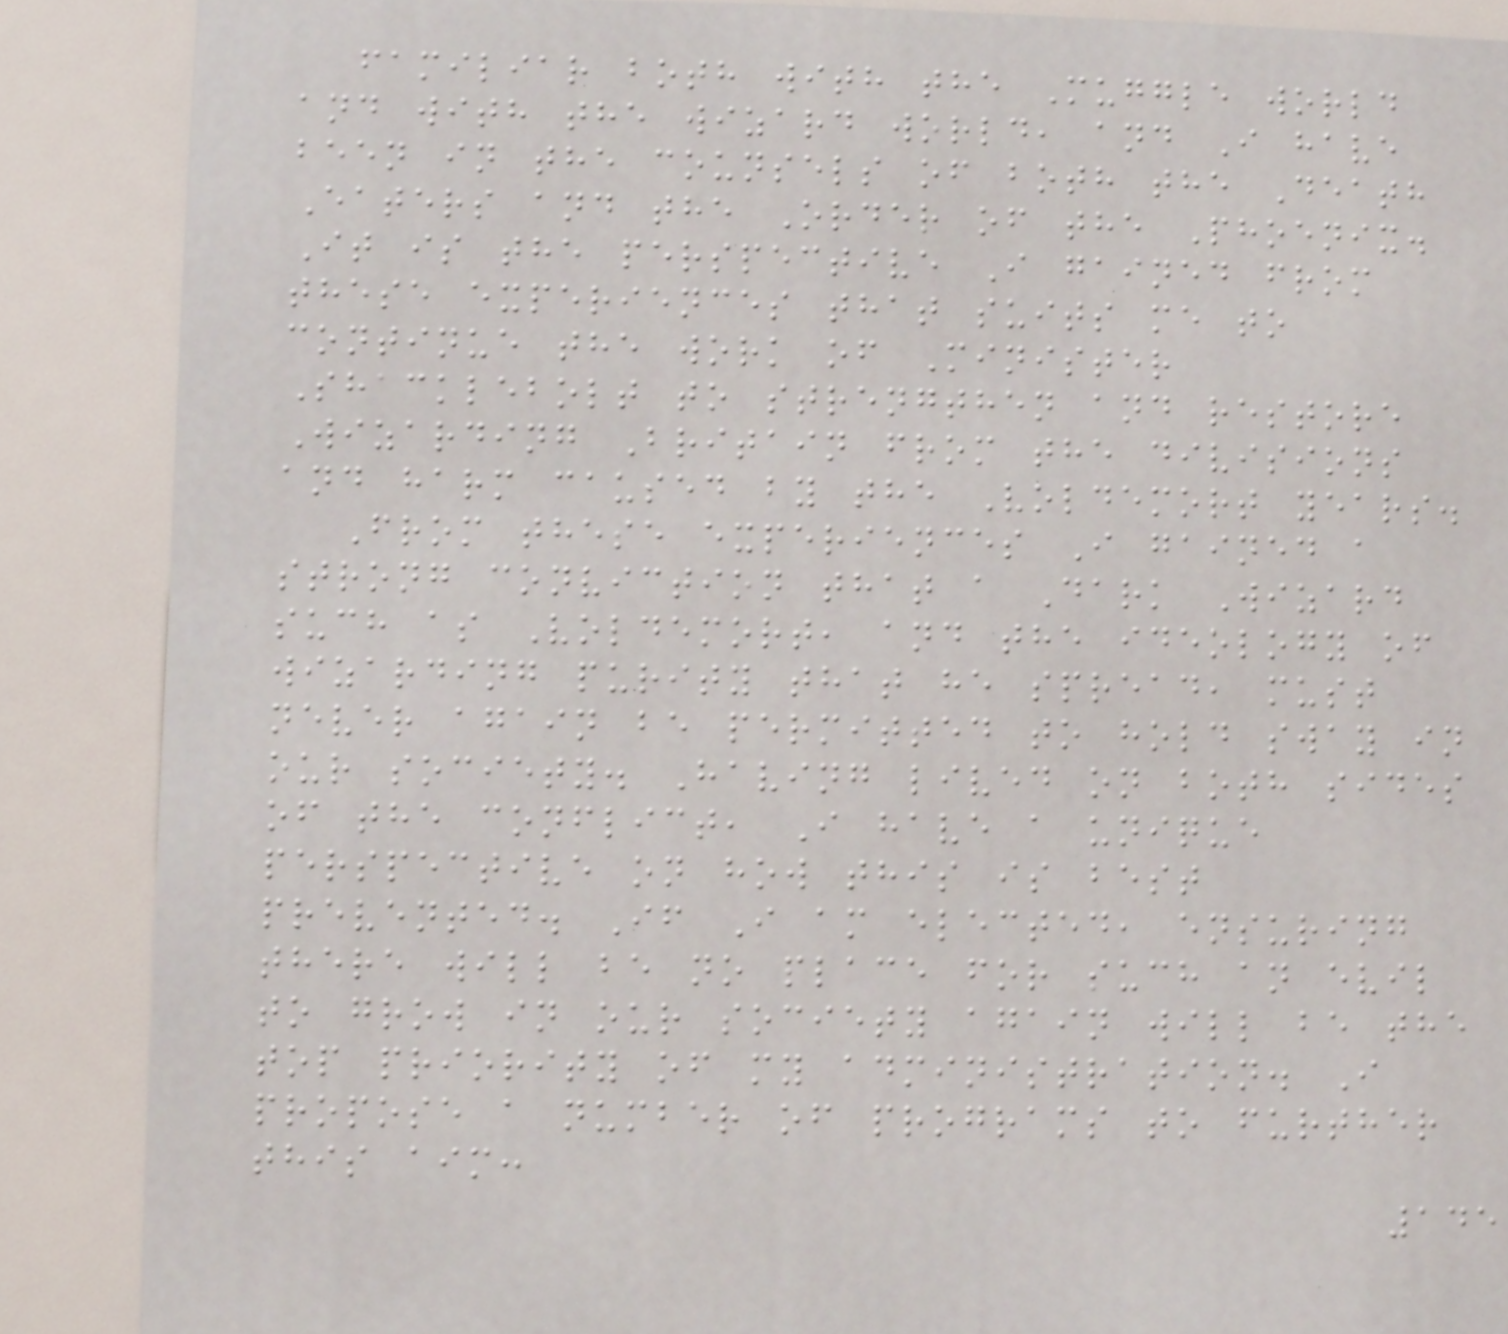familiar both with the Muggle world
and with the wizard world, and I have
been in the counsels of both the Death
Eaters and the Order of the Phoenix.
It is the perspective I gained from
these experiences that suits me to
continue the work of Minister
Shacklebolt to strengthen and restore
Wizarding Britain from the divisions
and harm caused by the Voldemort years.
From these experiences I gained a
strong conviction that a Dark Wizard
such as Voldemort, and the ideology of
wizarding purity that he spread, must
never again be permitted to hold sway in
our society. Having lived on both sides
of the conflict, I have a unique
perspective on how this is best
prevented. If I am elected, ensuring
there will be no place for such an evil
to grow in our society again will be the
top priority of my administration. I
propose a number of programs to further
this aim:
145
